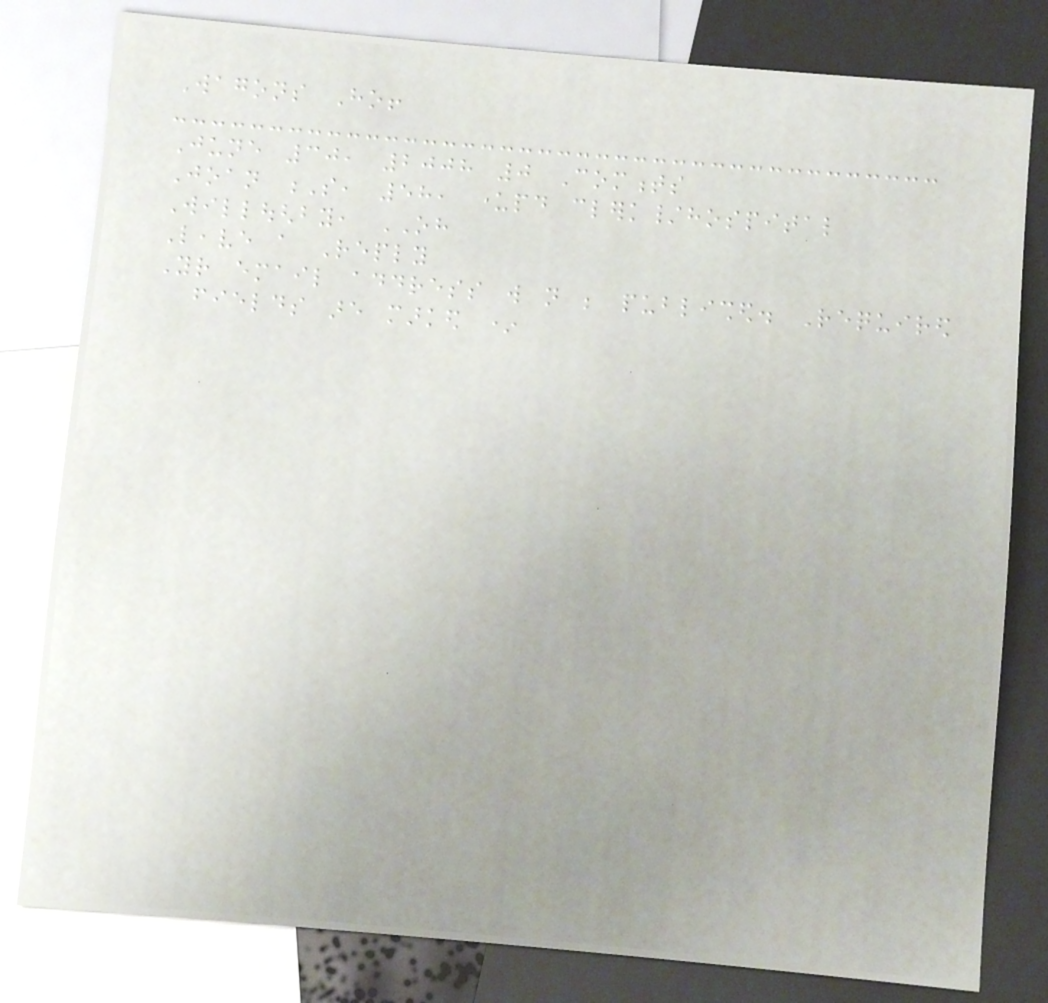Wagons Ho!
June 30, 2008 0 Comments
Joan S, 58, underpaid clerk/hospital
Willoughby, OH
Leave a Reply
Your email address will not be published. Required
fields are marked *
